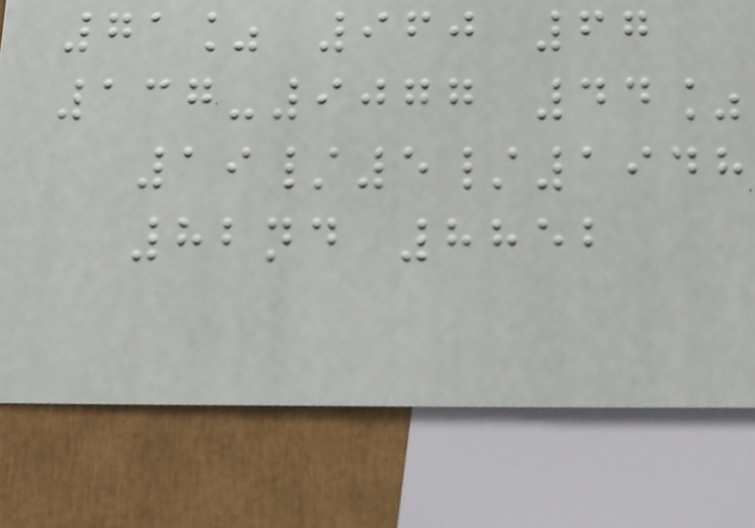71% 960 67
137-9077 44%
19/5/1948
82nd 8852
